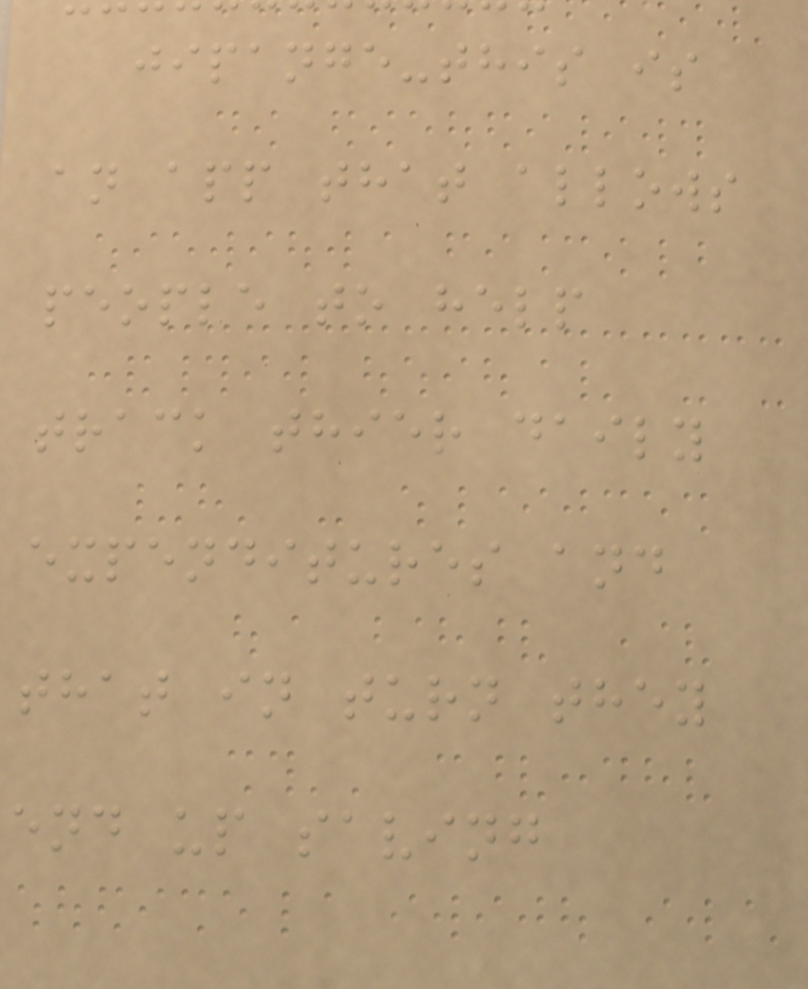jipange-this is
an app that allows
people to help
track thier daily
expenditures and
that in turn they
end up saving
